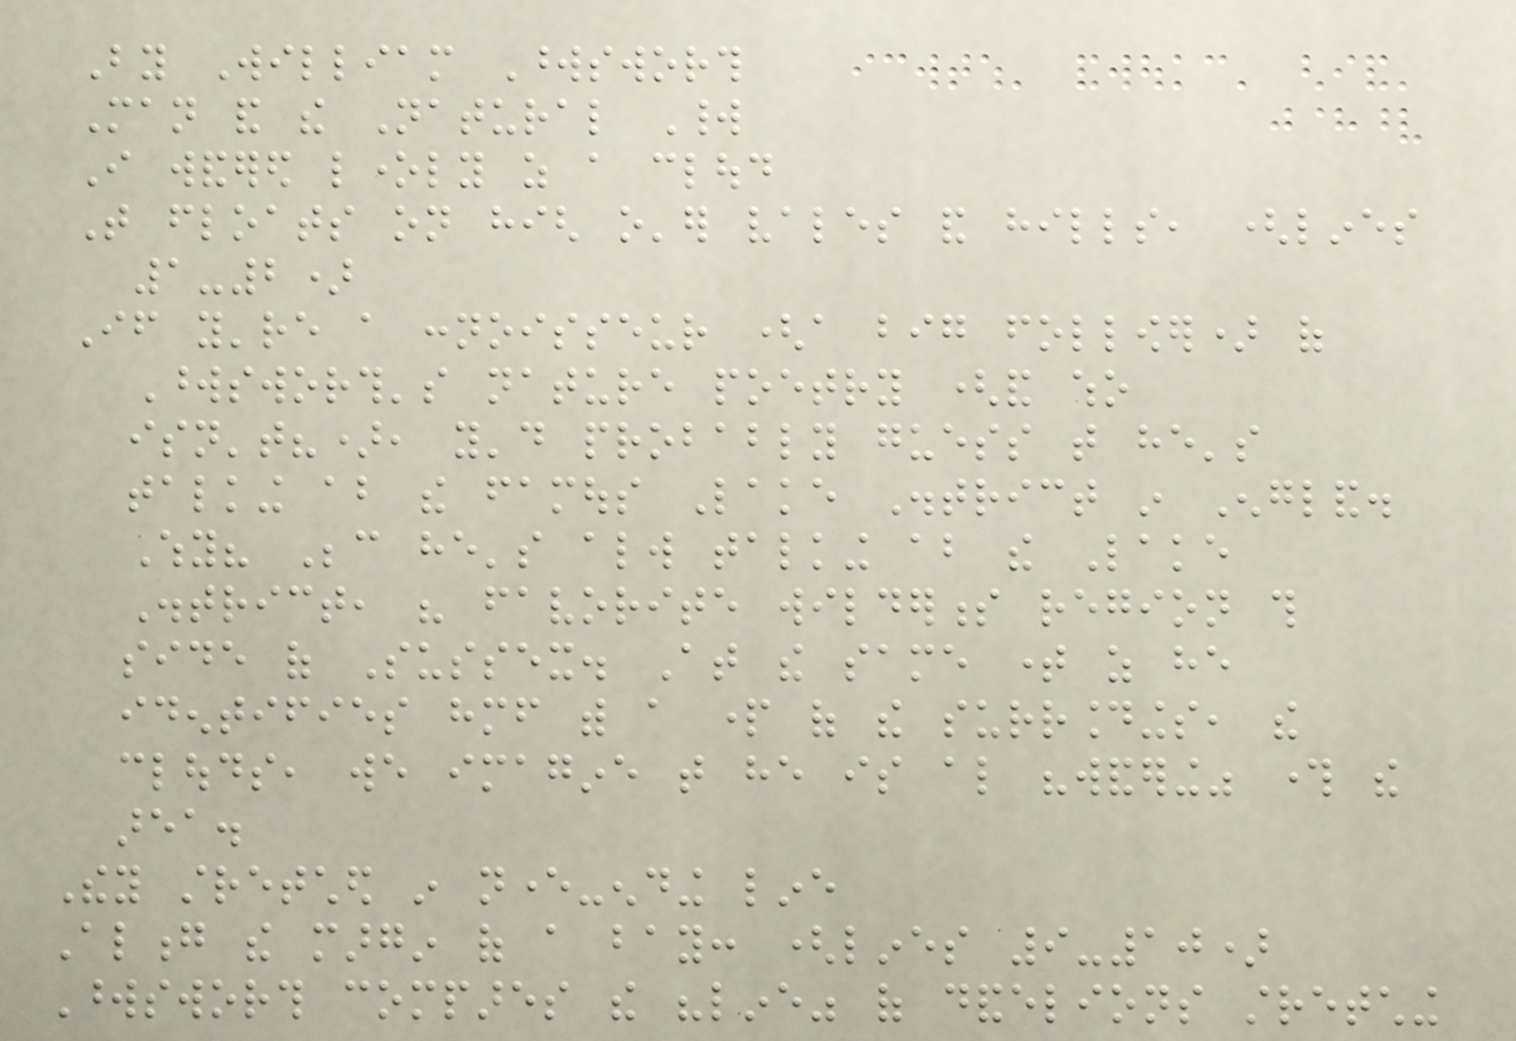By William Wordsworth
Man and the Natural World
I wandered lonely as a cloud
That floats on high o'er vales and hills, (lines
1-2)
If you're a connoisseur (a big follower) of
Wordsworth's nature poetry (and who
isn't?), you'd probably guess that he's
talking about the famous Lake District in England.
Why? Because he's always talking about the Lake
District, his favorite wilderness region this
side of Sussex. At the same time as he
identifies himself with a part of the surroundings, the
clouds, we imagine that he is also "wandering" through the
area.
They stretched in never-ending line
Along the margin of a bay: (lines 9-10)
Wordsworth compares the "line" of dandelions stretching
